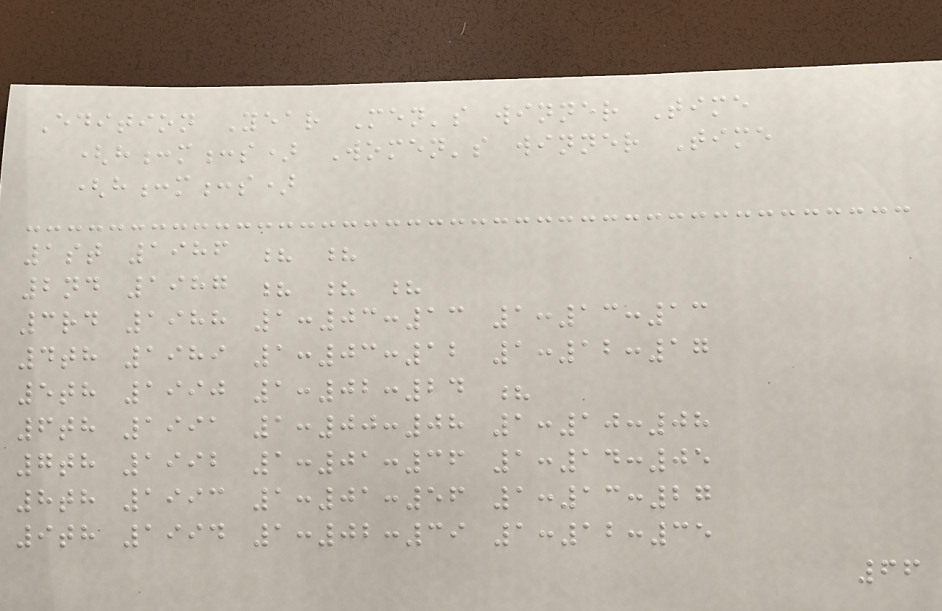Edition Year Men's winner Time
(h:m:s) Women's winner Time
(h:m:s)
1st 1986 ? ?
2nd 1987 ? ? ?
3rd 1988 1:03:13 1:13:13
4th 1989 1:03:12 1:12:17
5th 1990 1:02:24 ?
6th 1991 1:00:08 1:10:08
7th 1992 1:01:36 1:14:05
8th 1993 1:01:56 1:13:27
9th 1994 1:02:39 1:12:35
66
